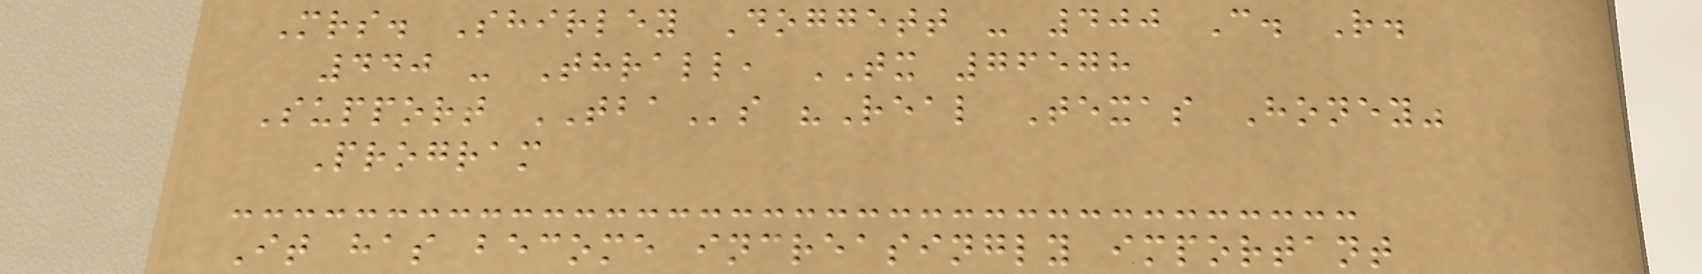Mrs. Shirley Doggett - 400 C. R.
440 - Thrall, TX 76578
Support TBAs "Real Texas Honey"
Program
It has become increasingly important
